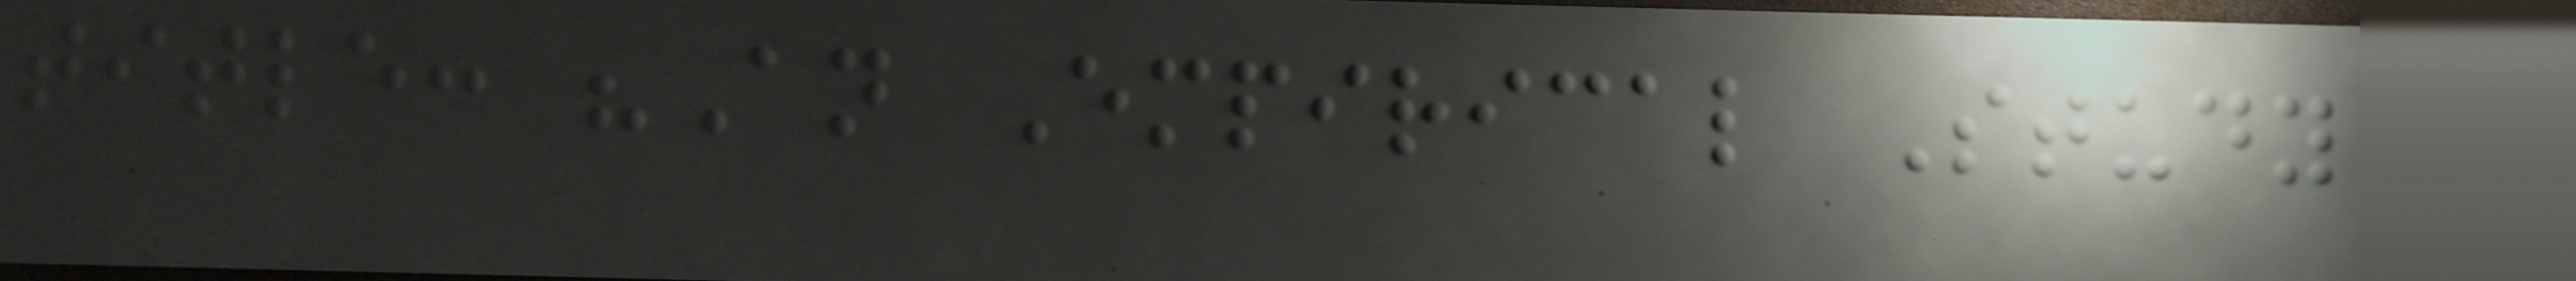title: "An Empirical Study
